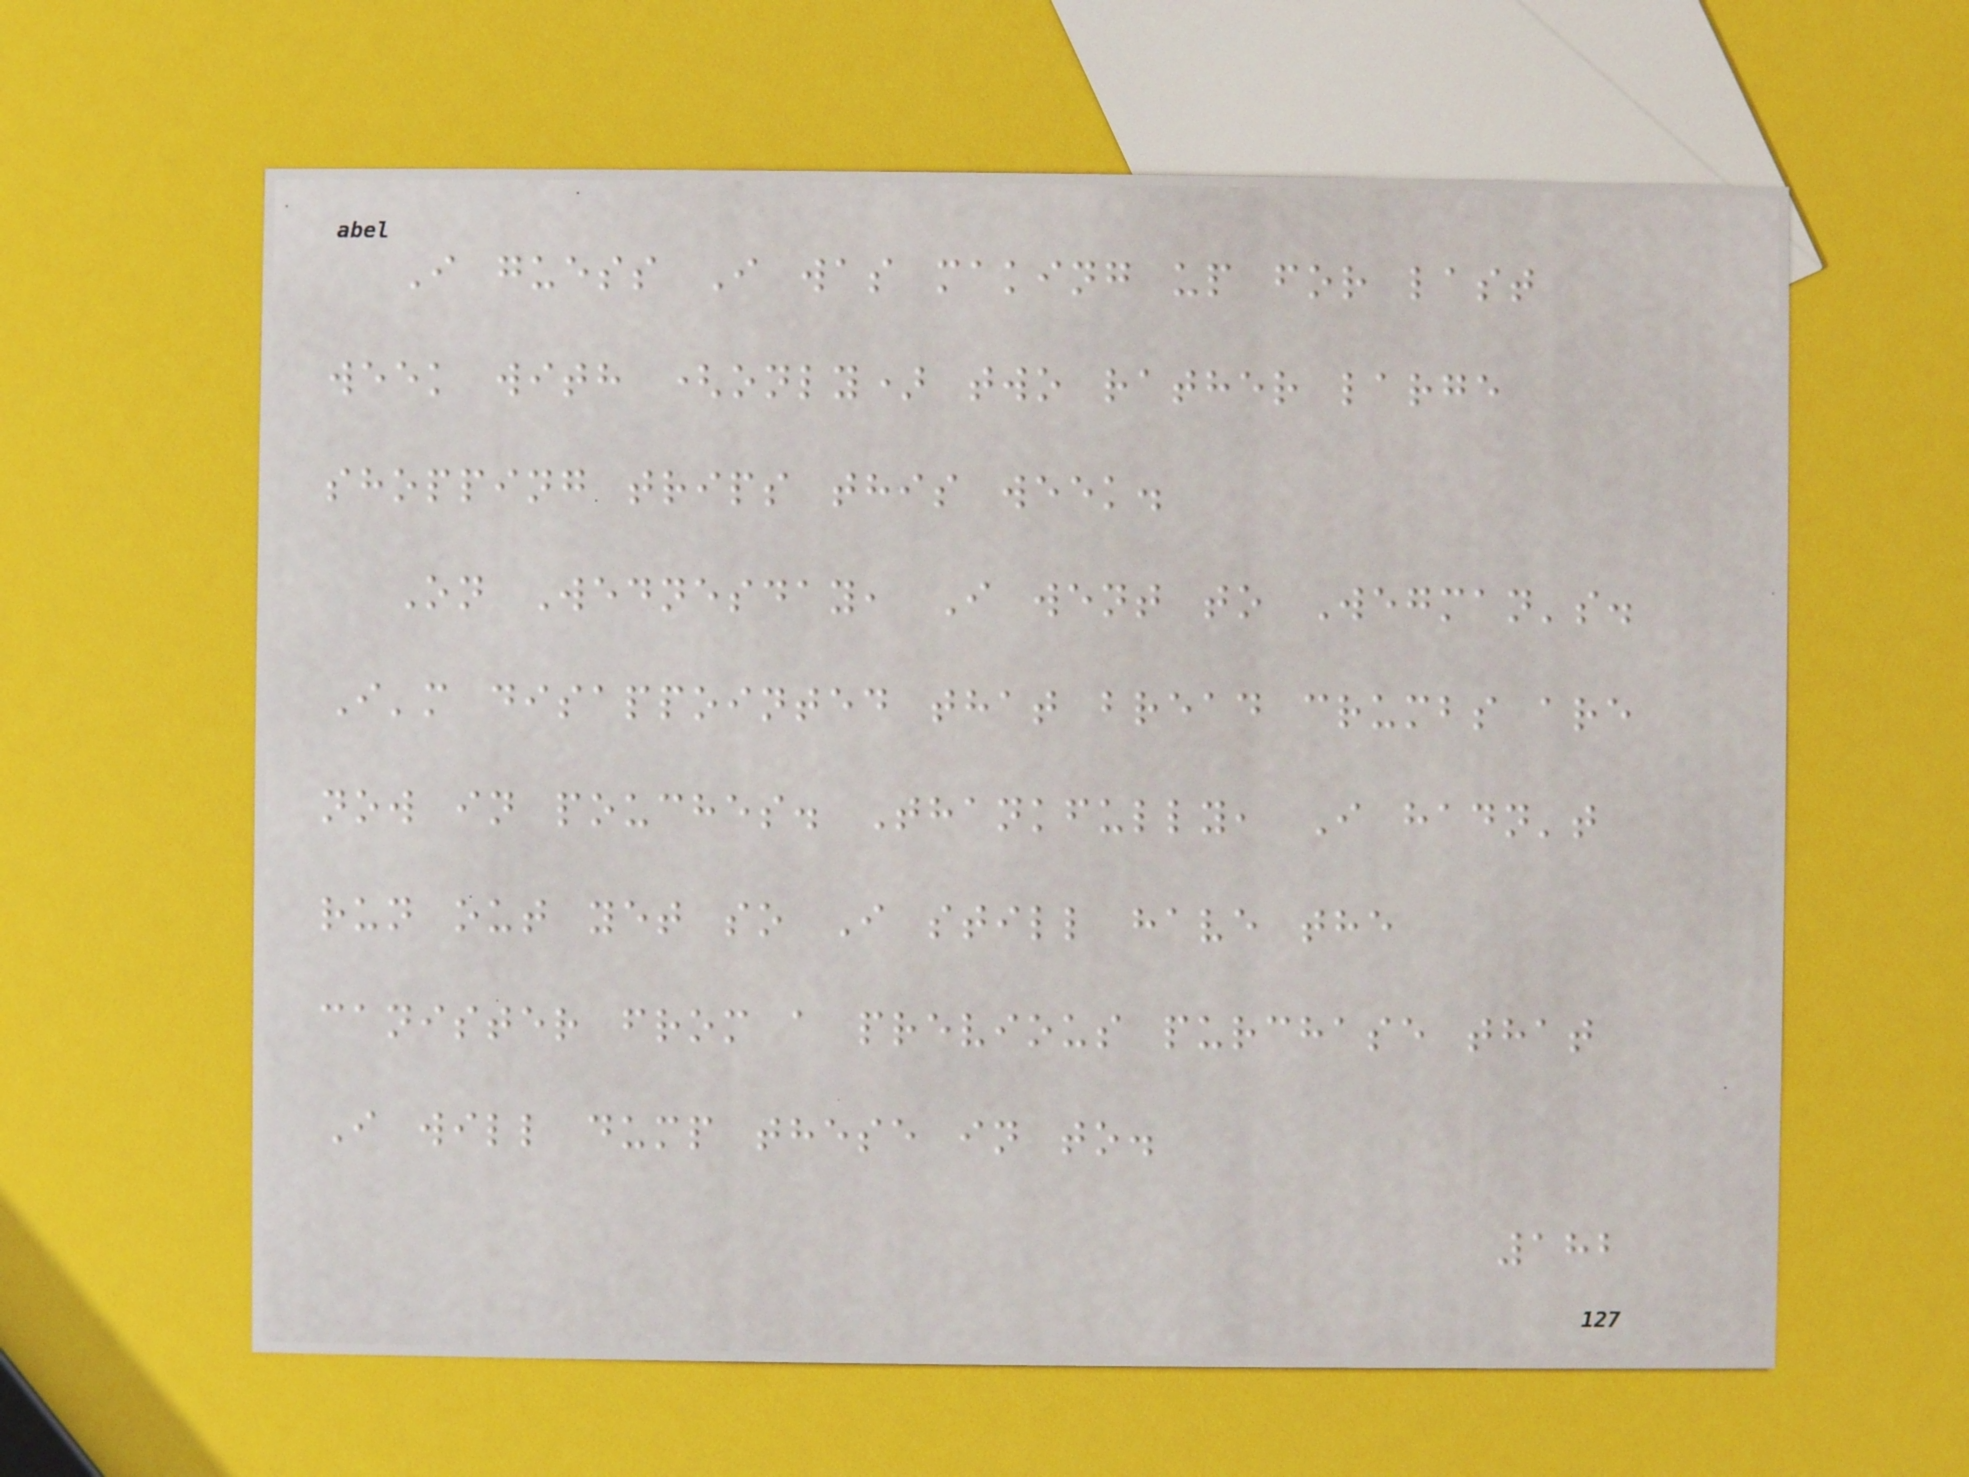I guess I was making up for last
week with (only) two rather large
shopping trips this week.
On Wednesday, I went to Wegman's.
I'm disappointed that bread crumbs are
now in pouches. Thankfully, I hadn't
run out yet so I still have the
canister from a previous purchase that
I will dump these in to.
182
